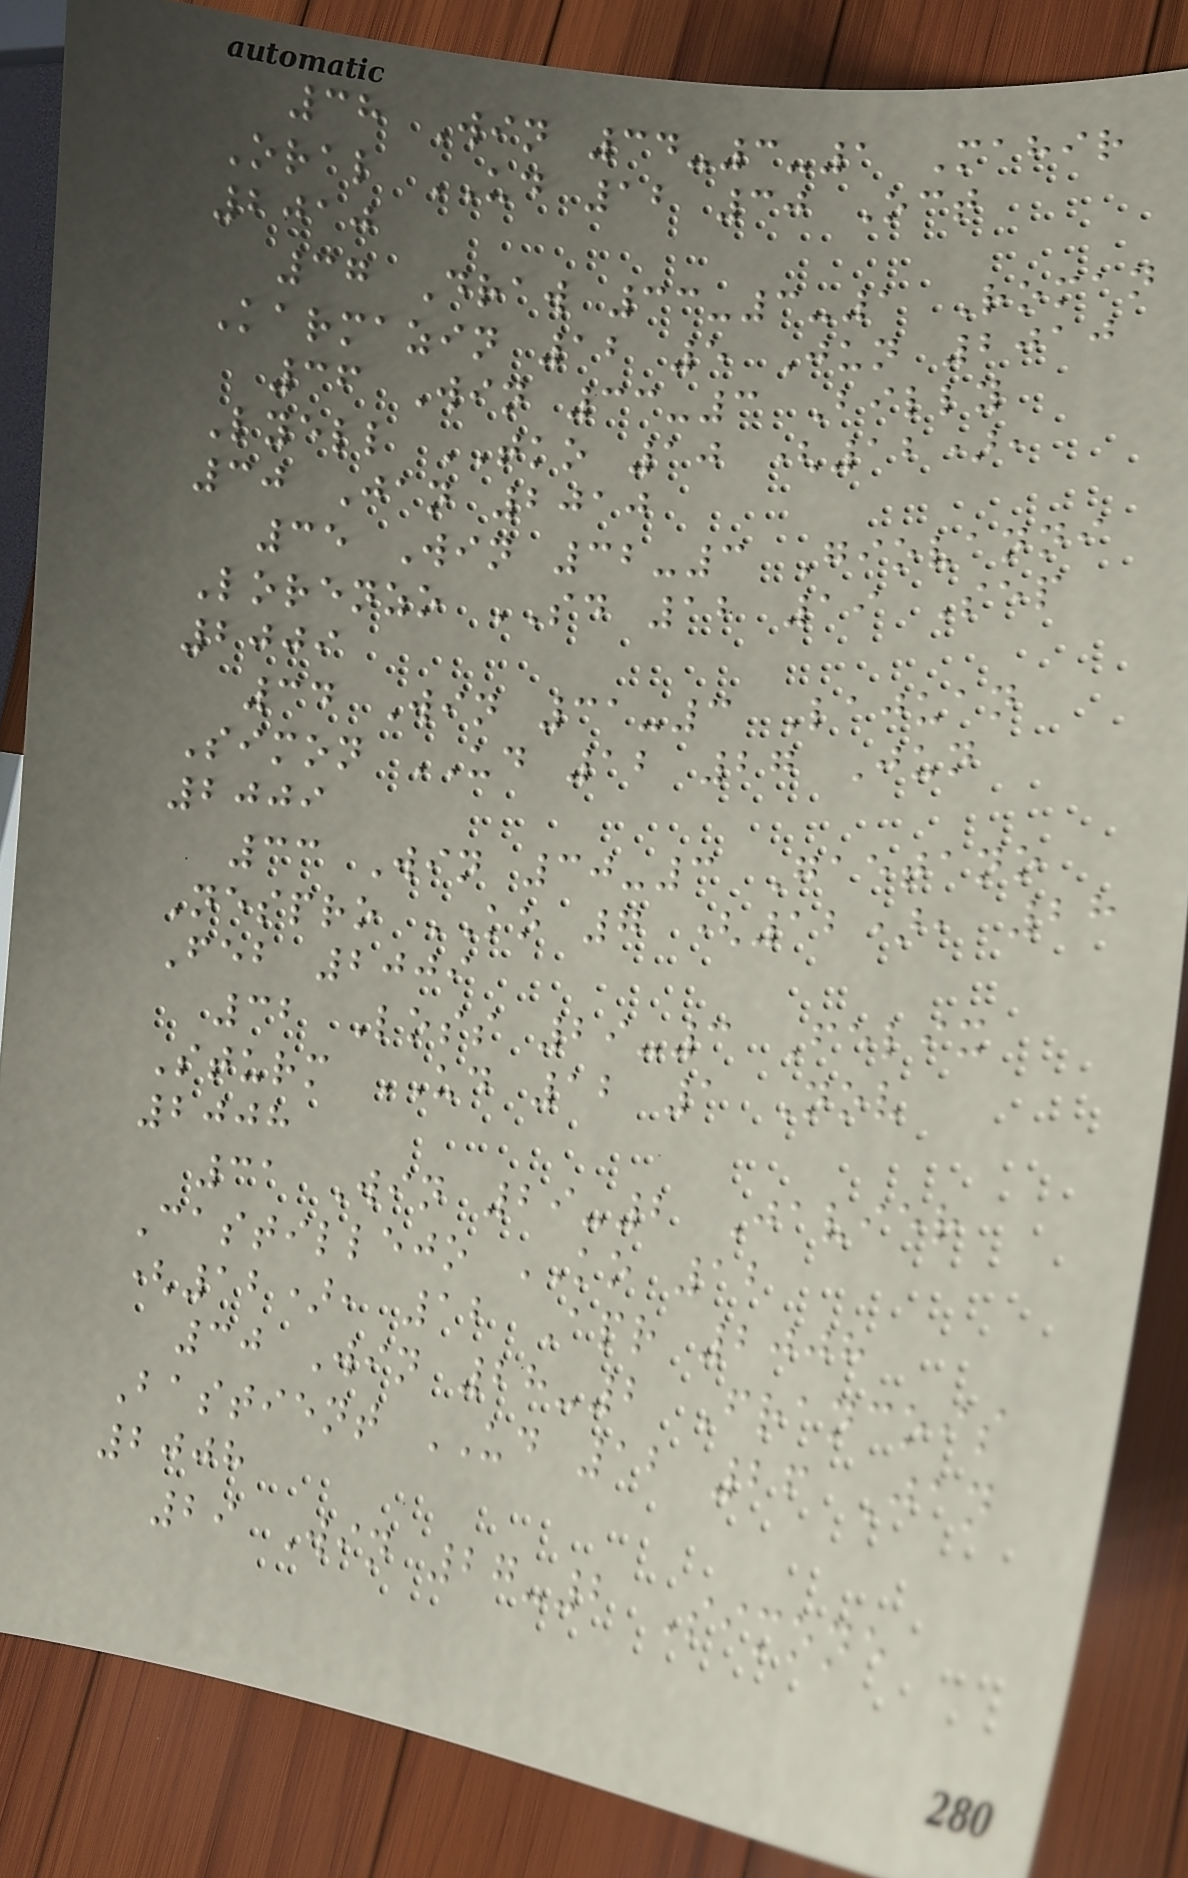38 Win 34-3-1 Mahir
Oral UD 12 30 Oct
2010
37 Draw 33-3-1 Roman
Karmazin 12 5 Jun 2010
36 Win 33-3 Billy
Lyell TKO 10 (12),
30 Jan 2010
35 Win 32-3 Giovanni
Lorenzo SD 12 19 Sep
2009
34 Win 31-3 Lajuan
Simon UD 12 27 Jun
2009
33 Win 30-3 Gaetano
Nespro KO 7 (12), 28
Feb 2009
32 Loss 29-3 Felix
Sturm UD 12 1 Nov
2008
31 Win 29-2 Javier
Castillejo KO 12
(12), 12 Apr 2008
30 Win 28-2 Francois
Bastient UD 12 26 Jan
2008
29 Win 27-2 Simone
